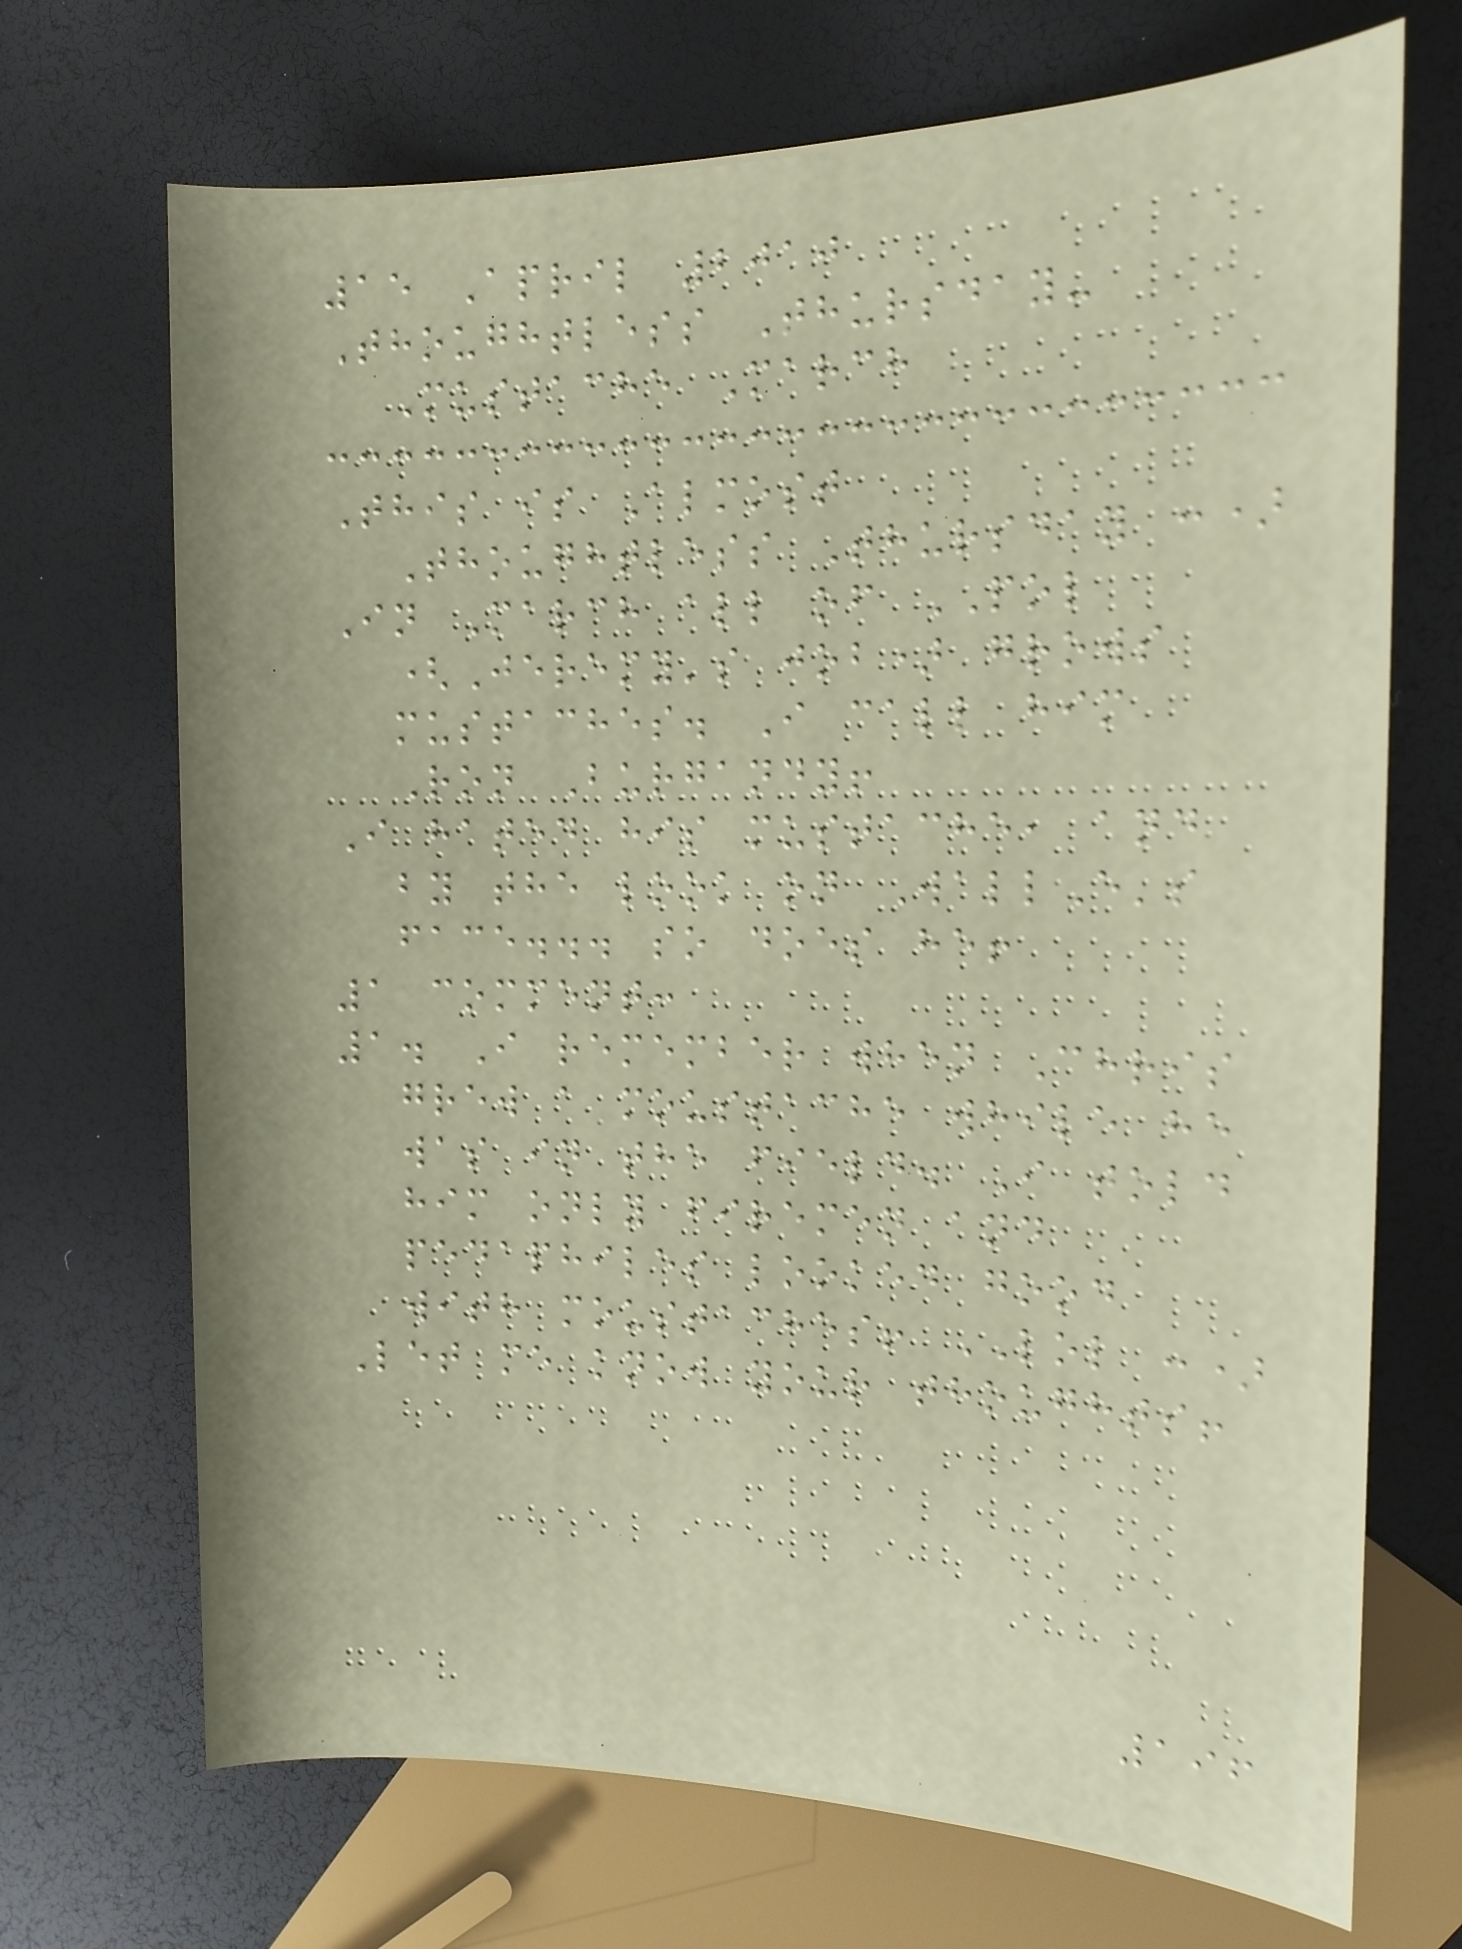15 April 2010
Thoughtless Thursday-
Mustache March
This is Almost
Thoughtless Thursday :)
In March all of POL
(Jeremy's job) grows
mustaches. I call him
Ron Burgandy!
I hated his mustache, and
by the look on WallE's
face... so does he!
1 comment:
1. I remember when Chris
grew a moustache while he
was in the field. I told
him only firemen and
pedaphiles looked good
with moustaches! LOL :)
Let me know your thoughts!
196
